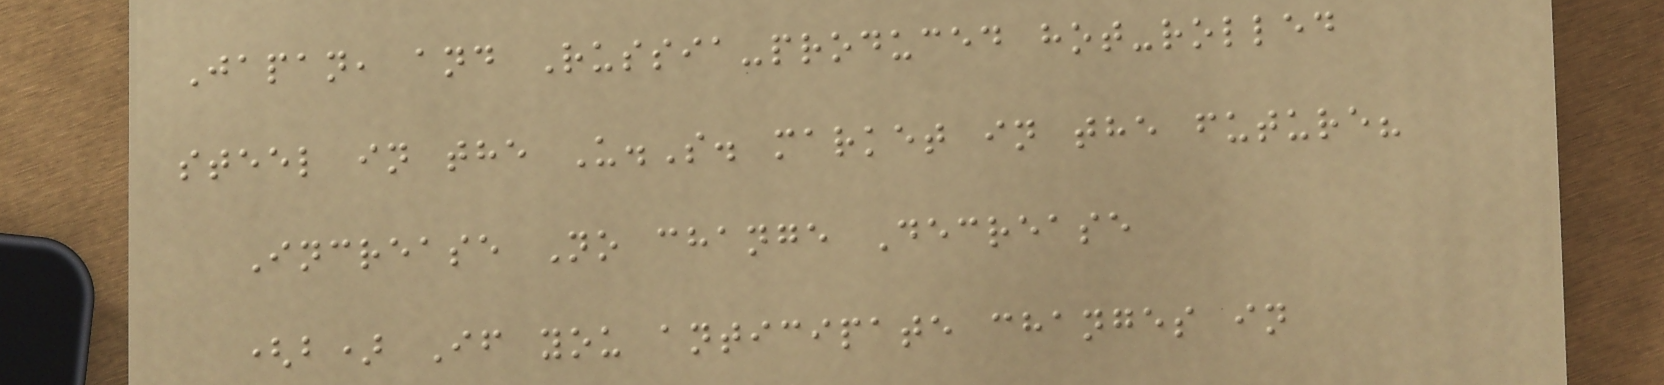Japan, and Russia-produced hot-rolled
steel in the U.S. market in the future?
Increase No change Decrease
(b) If you anticipate changes in
